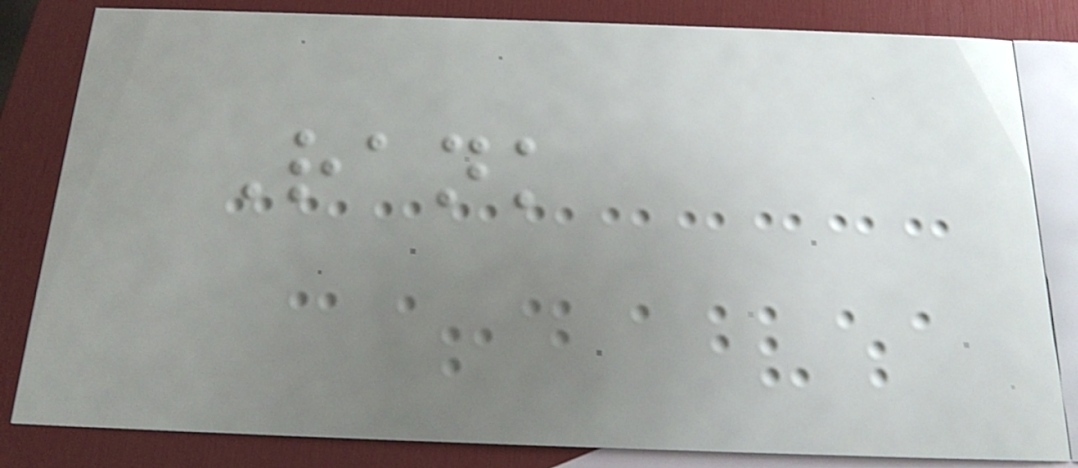Rank
